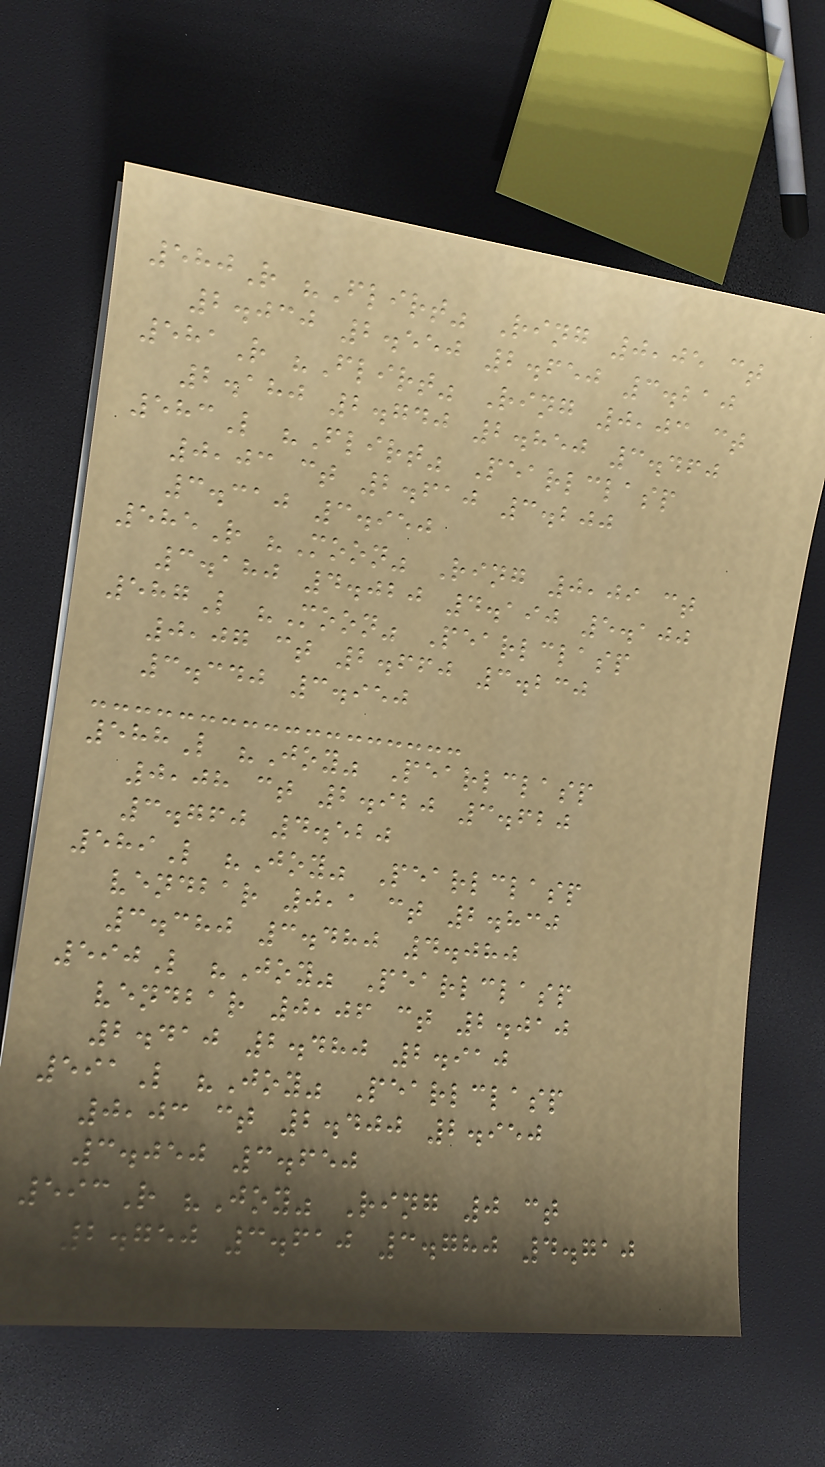580R "Flirt" Ring 0,05 ct
2.030 2.550 2.650 3.210
581R "Flirt" Ring 0,03 ct
2.180 2.740 2.850 3.460
583L "Flirt" Pearlclasp
0,03 ct 2.610 3.200
3.310 3.950
585R "Moon" Ring 0,09 ct
3.180 4.020 4.190 5.100
587L "Moon" Pearlclasp
0,07 ct 2.660 3.230
3.340 3.950
588L "Joy" Pearlclasp
0,08 ct 2.920 3.620
3.760 4.520
589L "Joy" Pearlclasp
vendbar 0,1 ct 2.830
3.380 3.480 4.080
590L "Joy" Pearlclasp
vendbar 0,06 ct 2.010
2.410 2.480 2.910
591L "Joy" Pearlclasp
0,03 ct 2.400 2.950
3.050 3.650
593R "Joy" Ring 0 ct
2.750 3.610 3.780 4.710
